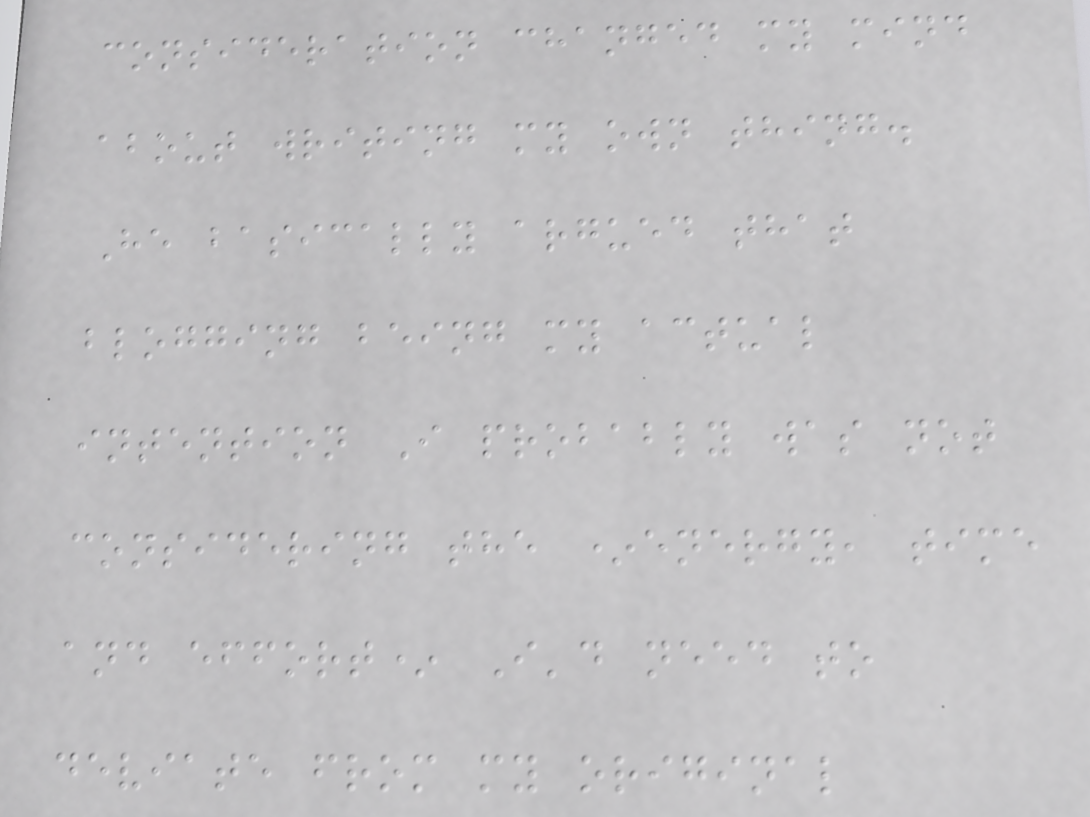consideration changed my mind
about writing my own thing.
He basically argued that
blogging being my actual
intention I probably was not
considering the *energy, time
and effort* I'd need to
deviate from my original
